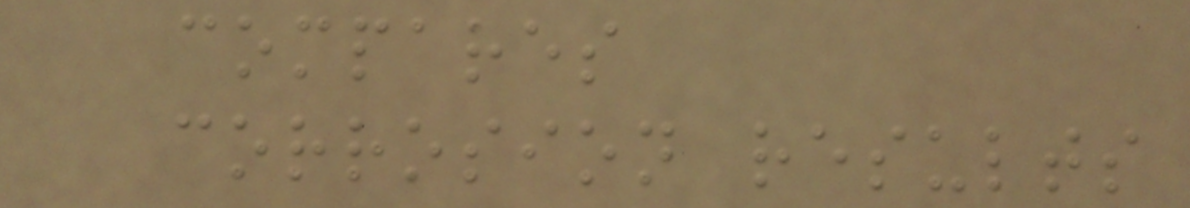compares
corrosion results
